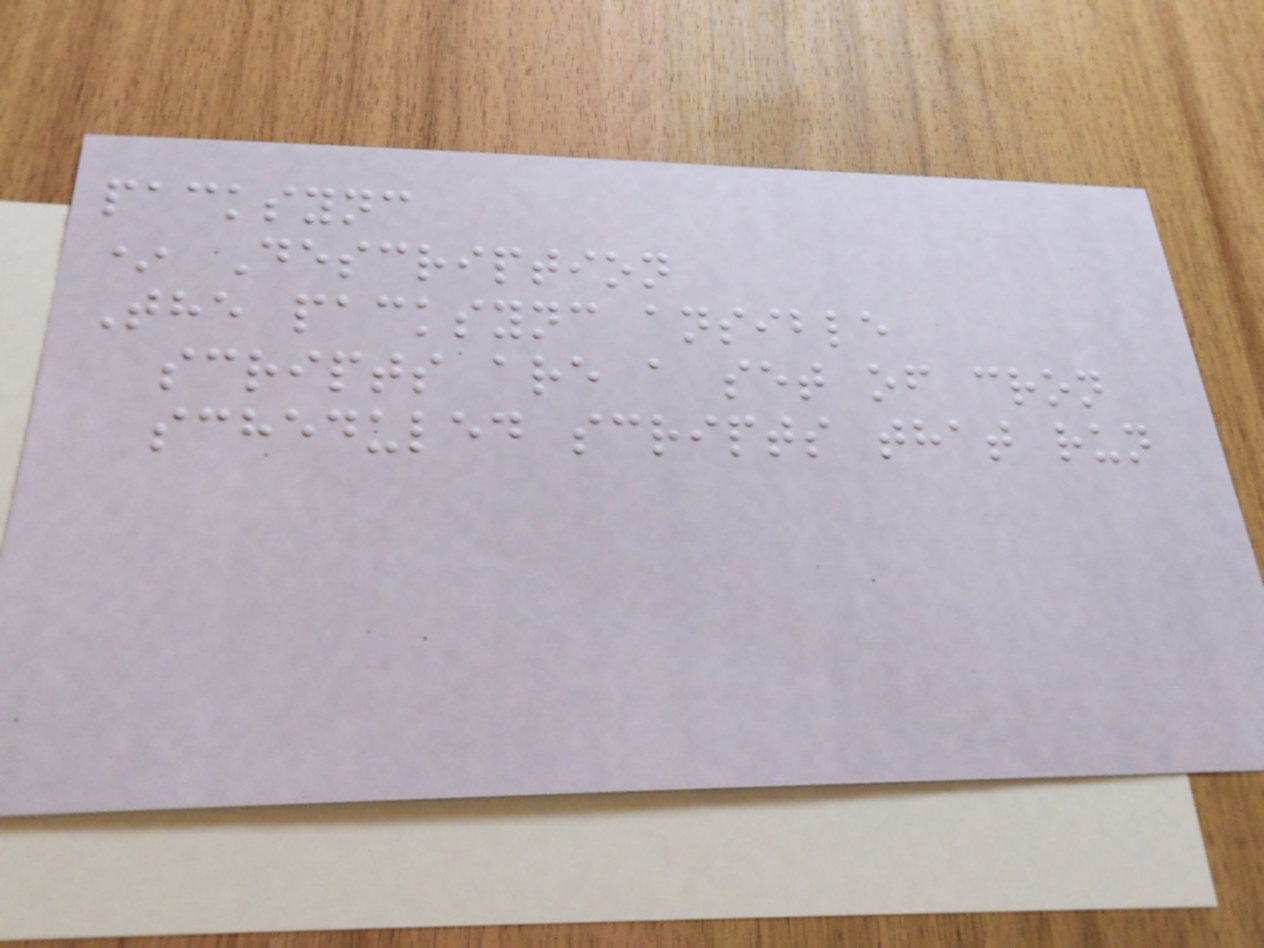packsync
* Description
The packsync ansible
scripts are a set of cron
scheduled scripts that run
